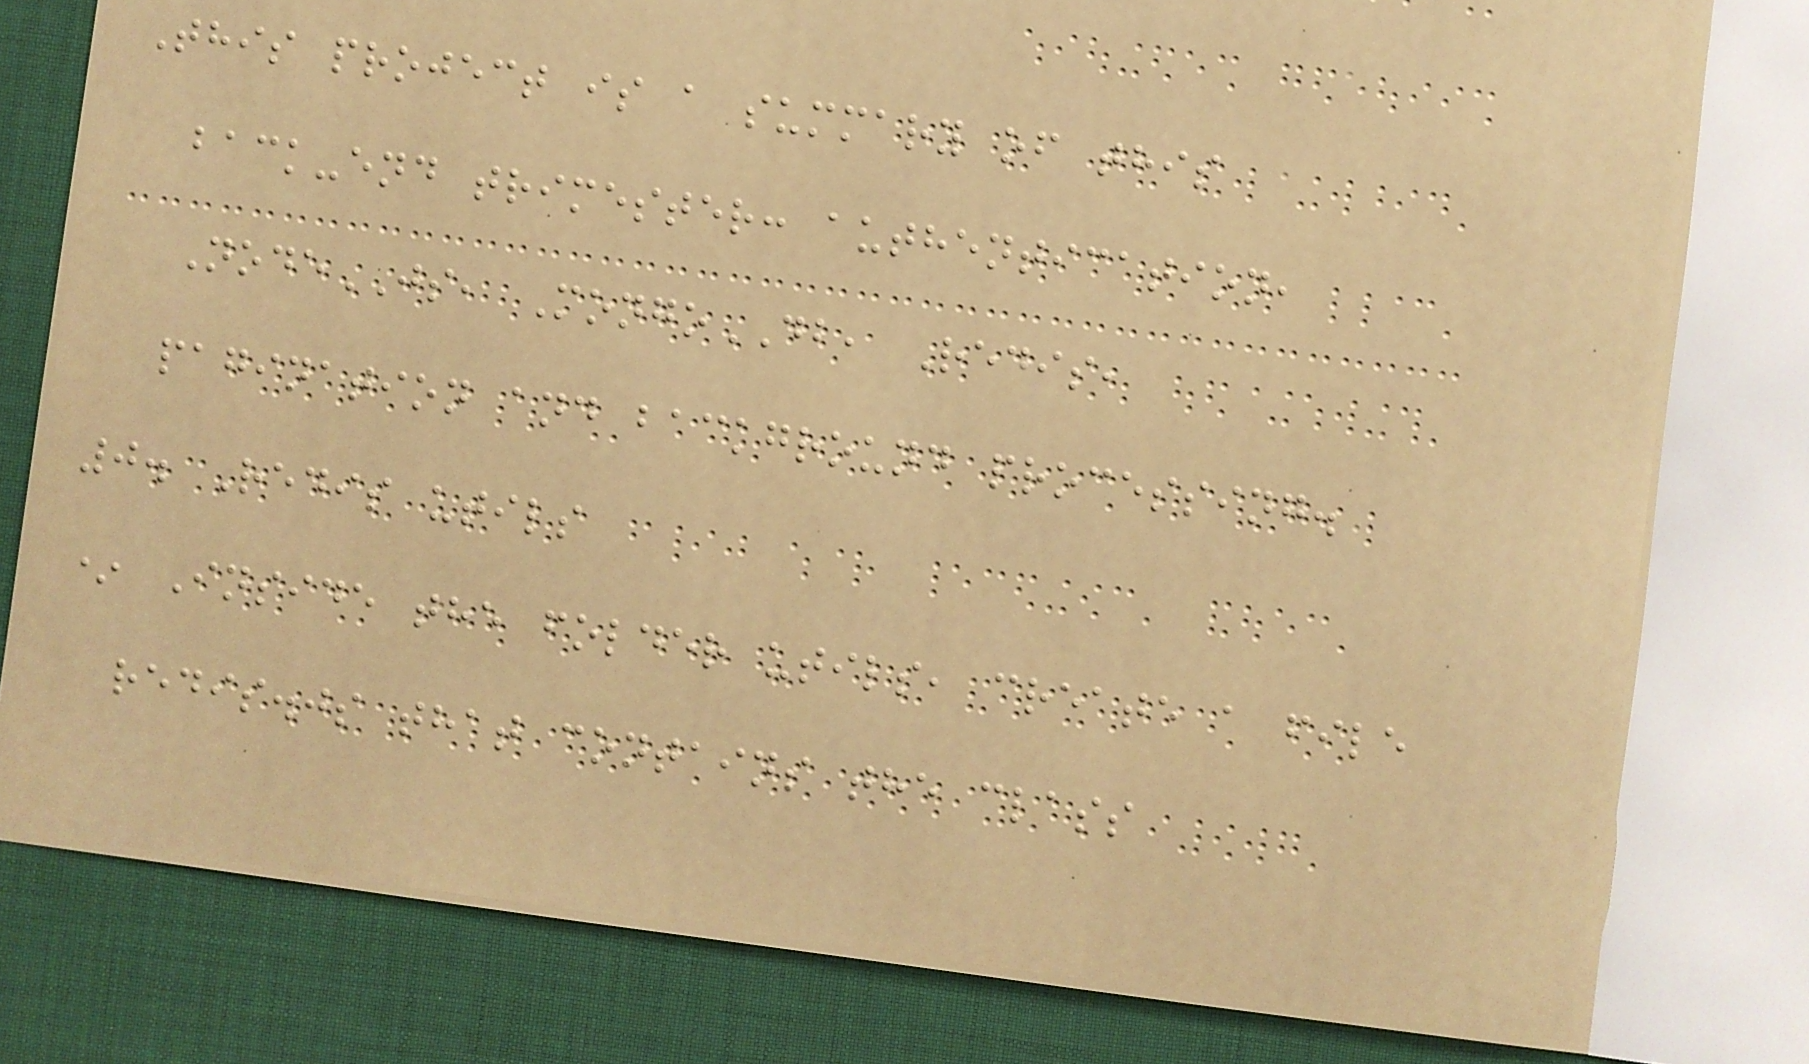This project is a summary of this
back-end trimester: authentication,
NodeJS, MongoDB, Redis,
pagination and background processing.
0. Redis utils
* Inside the folder utils, create a file
redis.js that contains the class
